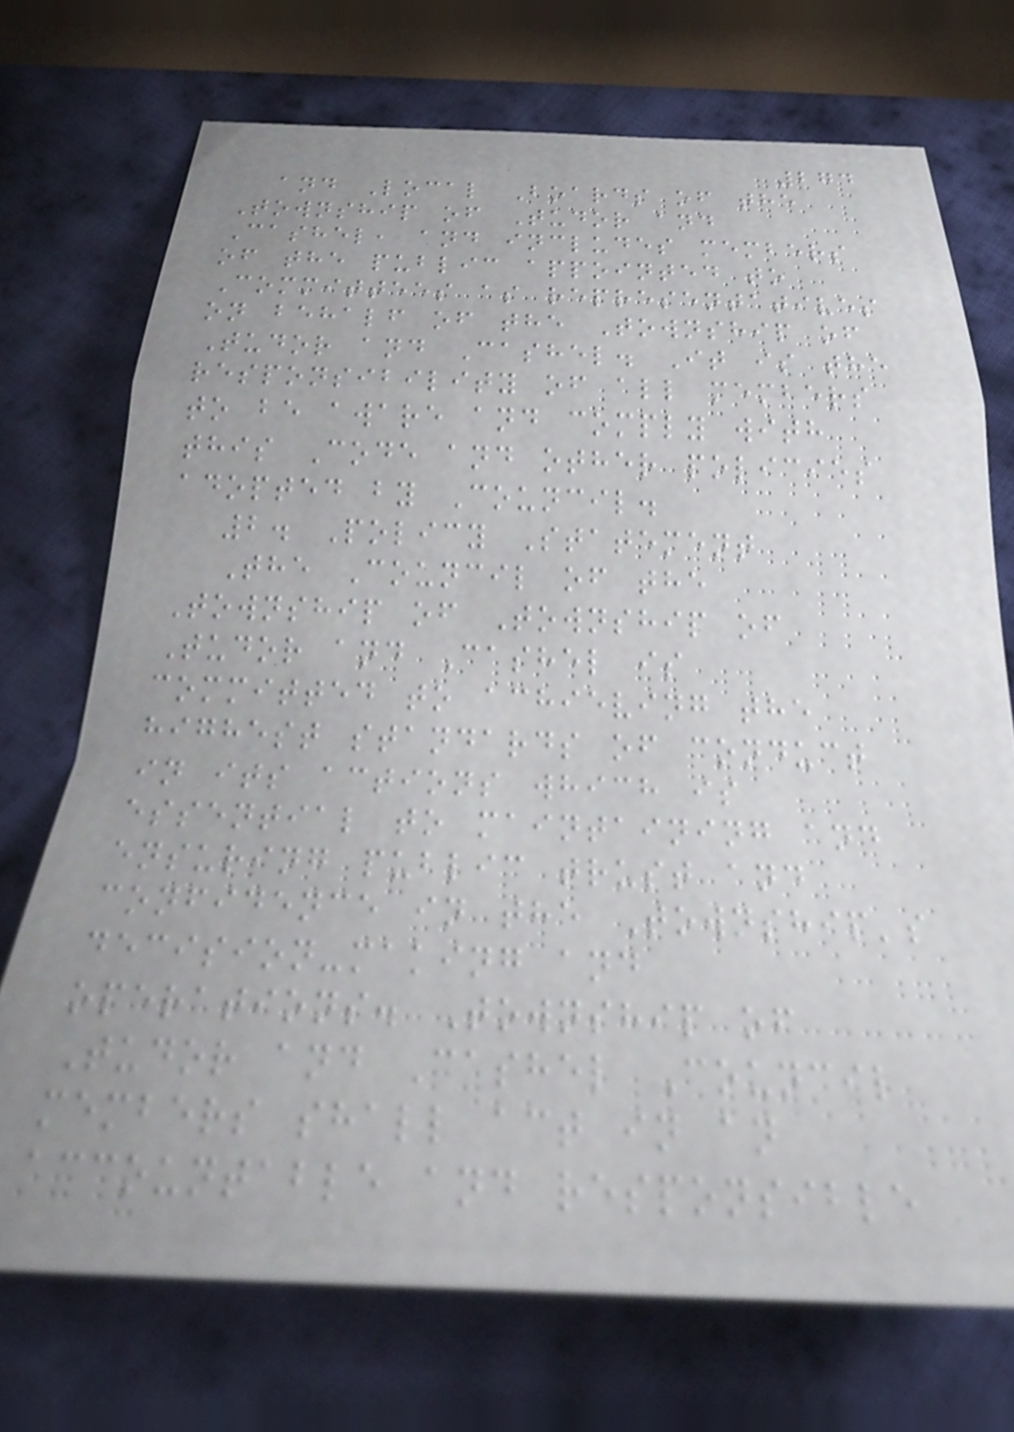274
and Local Boards of the
Township of Tudor and
Cashel, and includes members
of the public appointed to
Committees as representatives
on behalf of the Township of
Tudor and Cashel. It is the
responsibility of all members
to be aware and comply with
this Code and other policies
adopted by Council.
2. Policy Statement
The Council of the
Township of Township of
Tudor and Cashel is
committed to achieving the
highest standards of conduct
in its actions which is
essential to maintaining and
ensuring public trust and
confidence in the Township's
decision-making and
operations. Township of
Tudor and Cashel Council
members shall act in an
accountable and responsible
